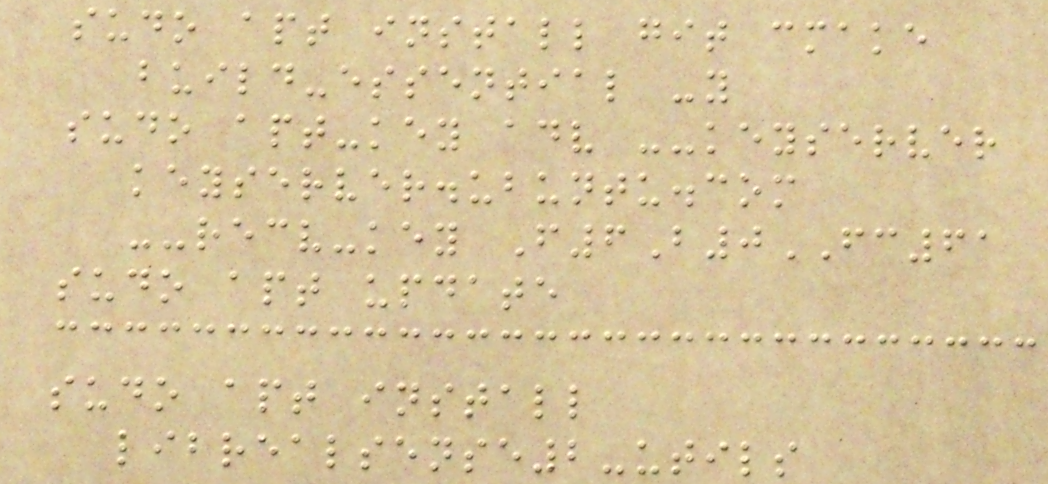sudo apt install git cmake
build-essential -y
sudo apt-key adv --keyserver
keyserver.ubuntu.com
--recv-key F6B0FC61
sudo apt update
sudo apt install
librealsense2-utils
